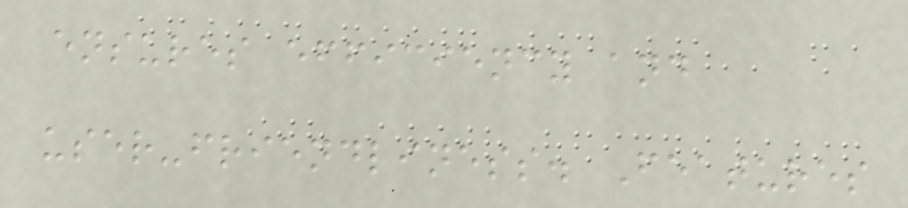ensures efficiency and
user-friendliness. Features
